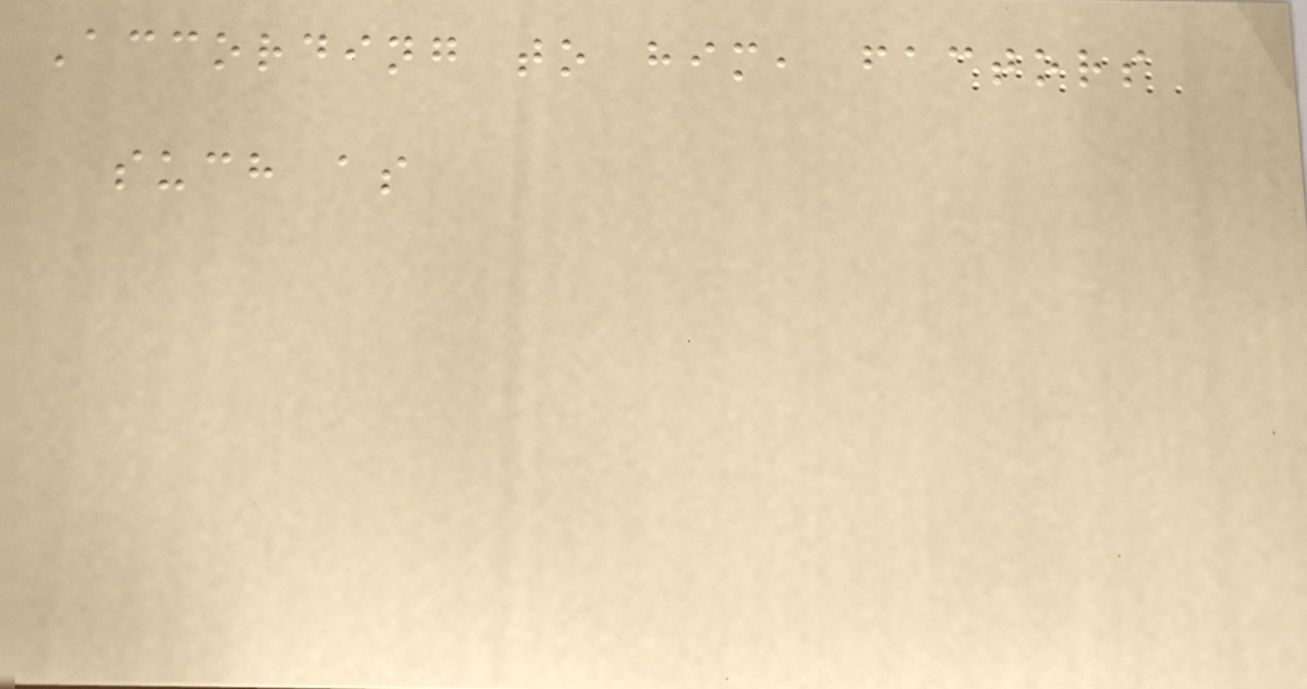According to him, factors
such as
